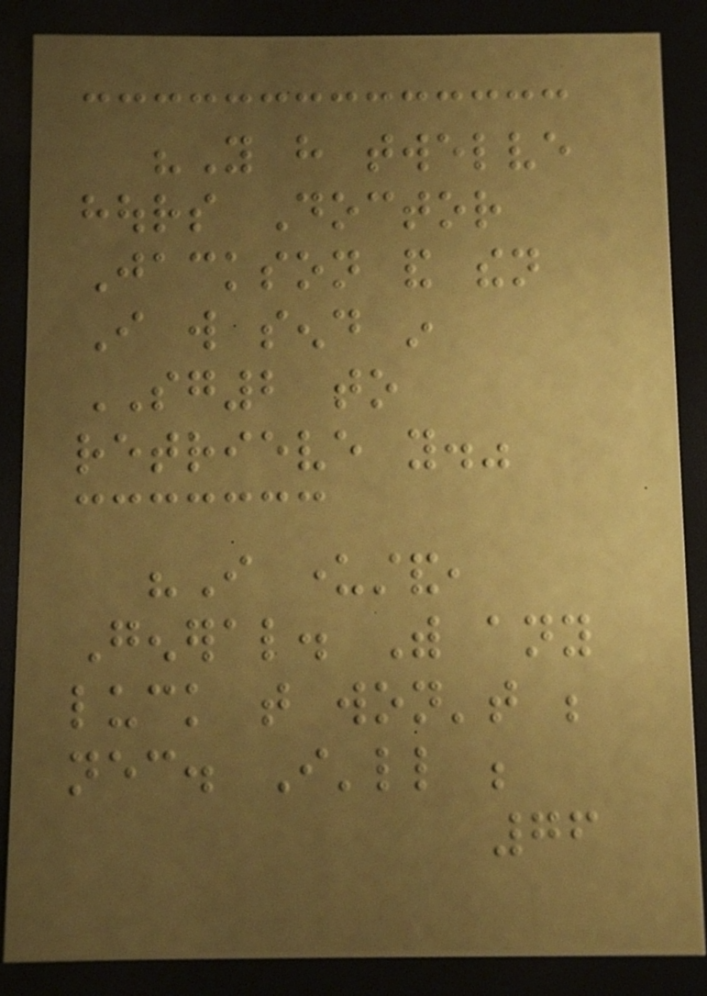"You have twelve
hours Doctor
Jackson and then
I will send in
SG2 to
retrieve you."
"I understand,
General. With any
luck that won't be
necessary. I'll be
76
